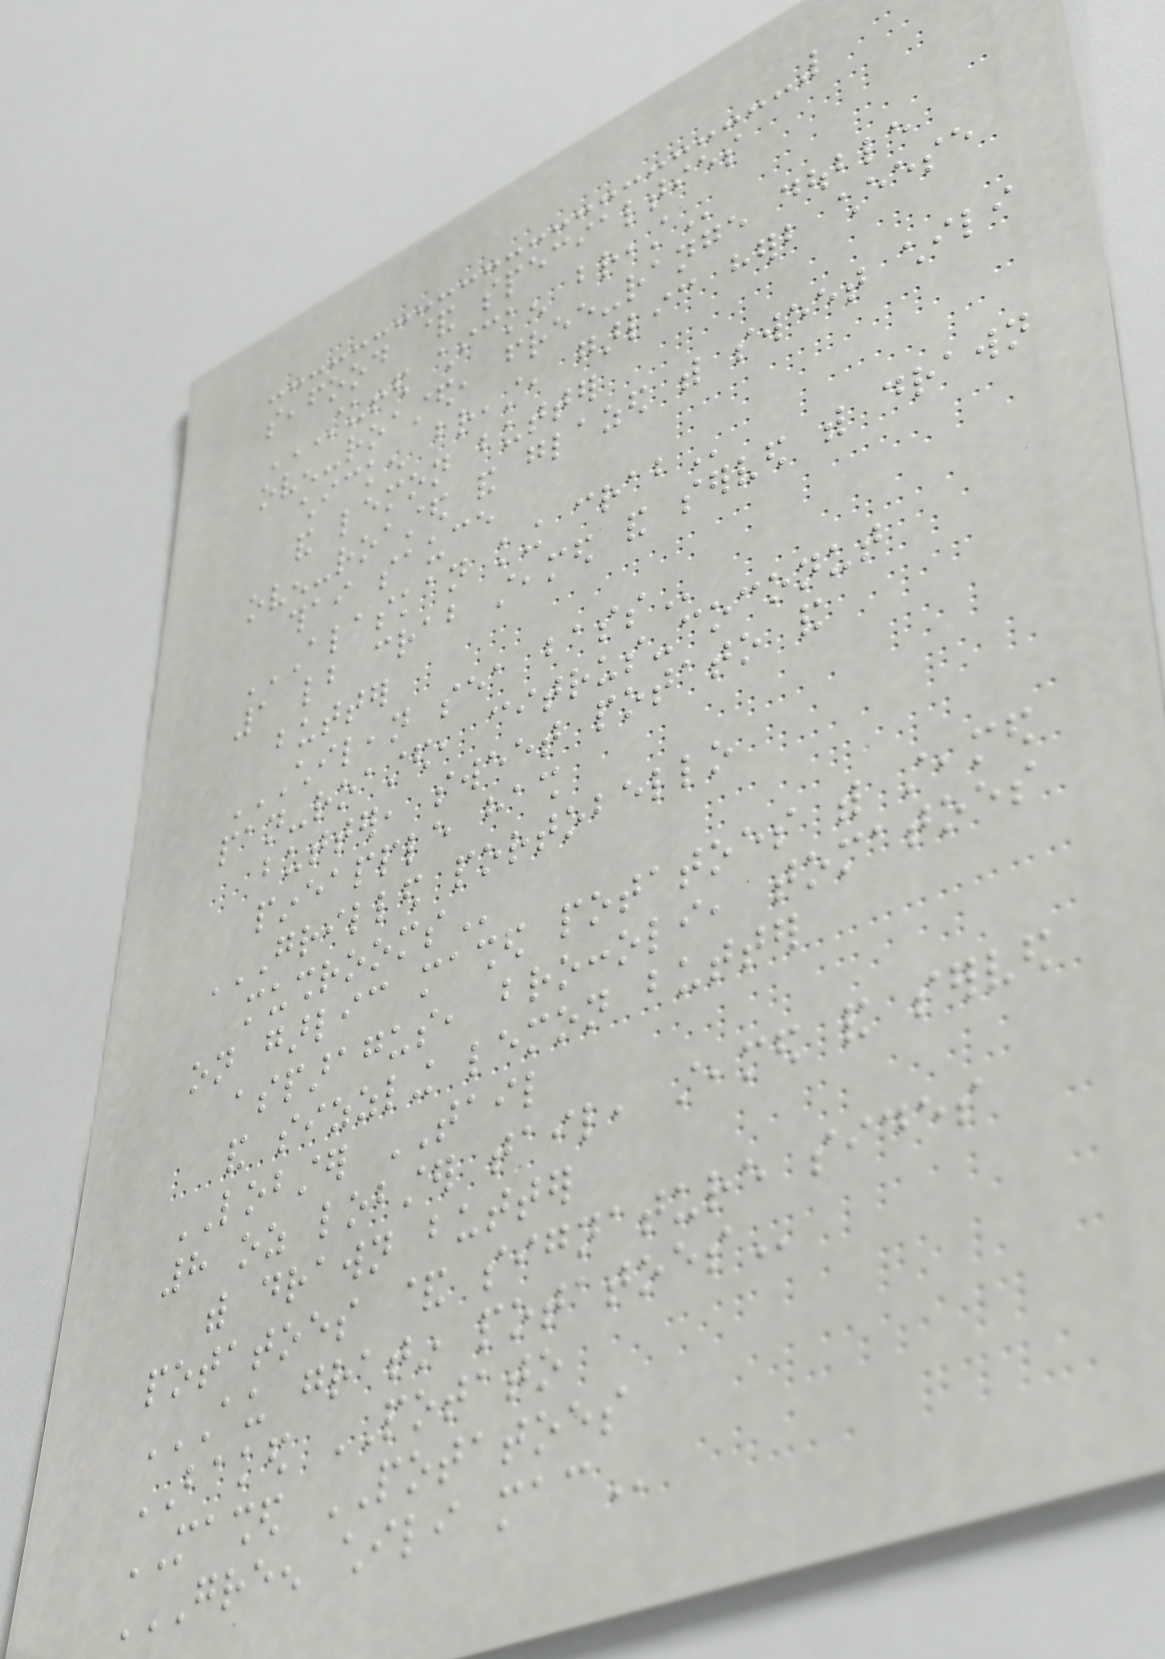seafood & specialties
STUFFED CHICKEN BREAST
oven-roasted, free-range double
chicken breast, garlic herb cheese
and lemon butter
oven-roasted and glazed with sweet chili
thai sauce
ALASKAN KING CRAB
1 lb crab steamed and served with drawn
butter
CHILEAN SEA BASS
pan-roasted, citrus-coconut
butter, sweet potato and
pineapple hash
GRILLED PORTOBELLO
MUSHROOMS
on garlic mashed potatoes with steamed
asparagus, broccoli, tomatoes
and sizzling lemon butter
LOBSTER TAIL
8 oz lobster tail, steamed and served
with drawn butter
potatoes & signature sides
AU GRATIN POTATOES
BAKED POTATO
MASHED POTATOES
GREEN CHILI MAC
